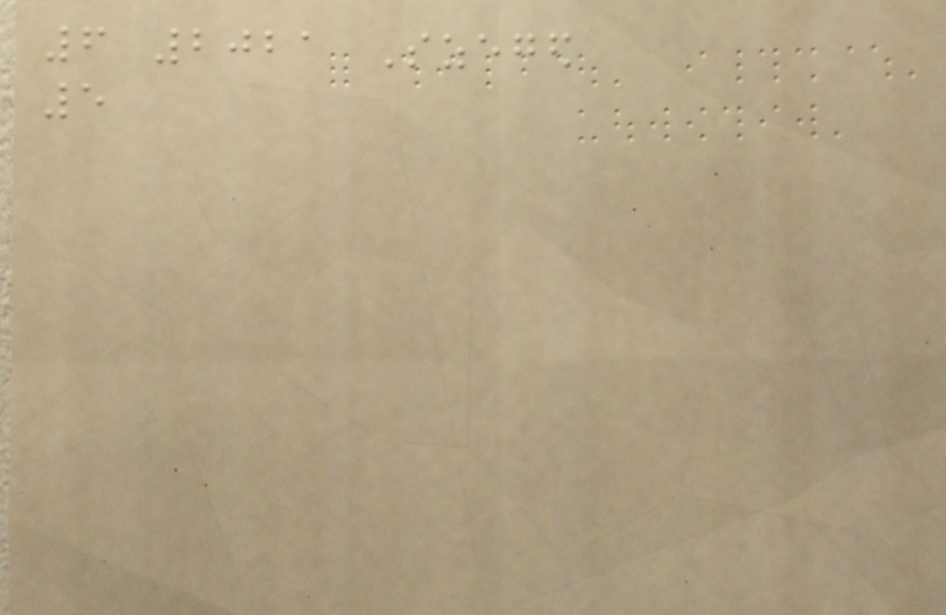6 2021 Szeged
5
